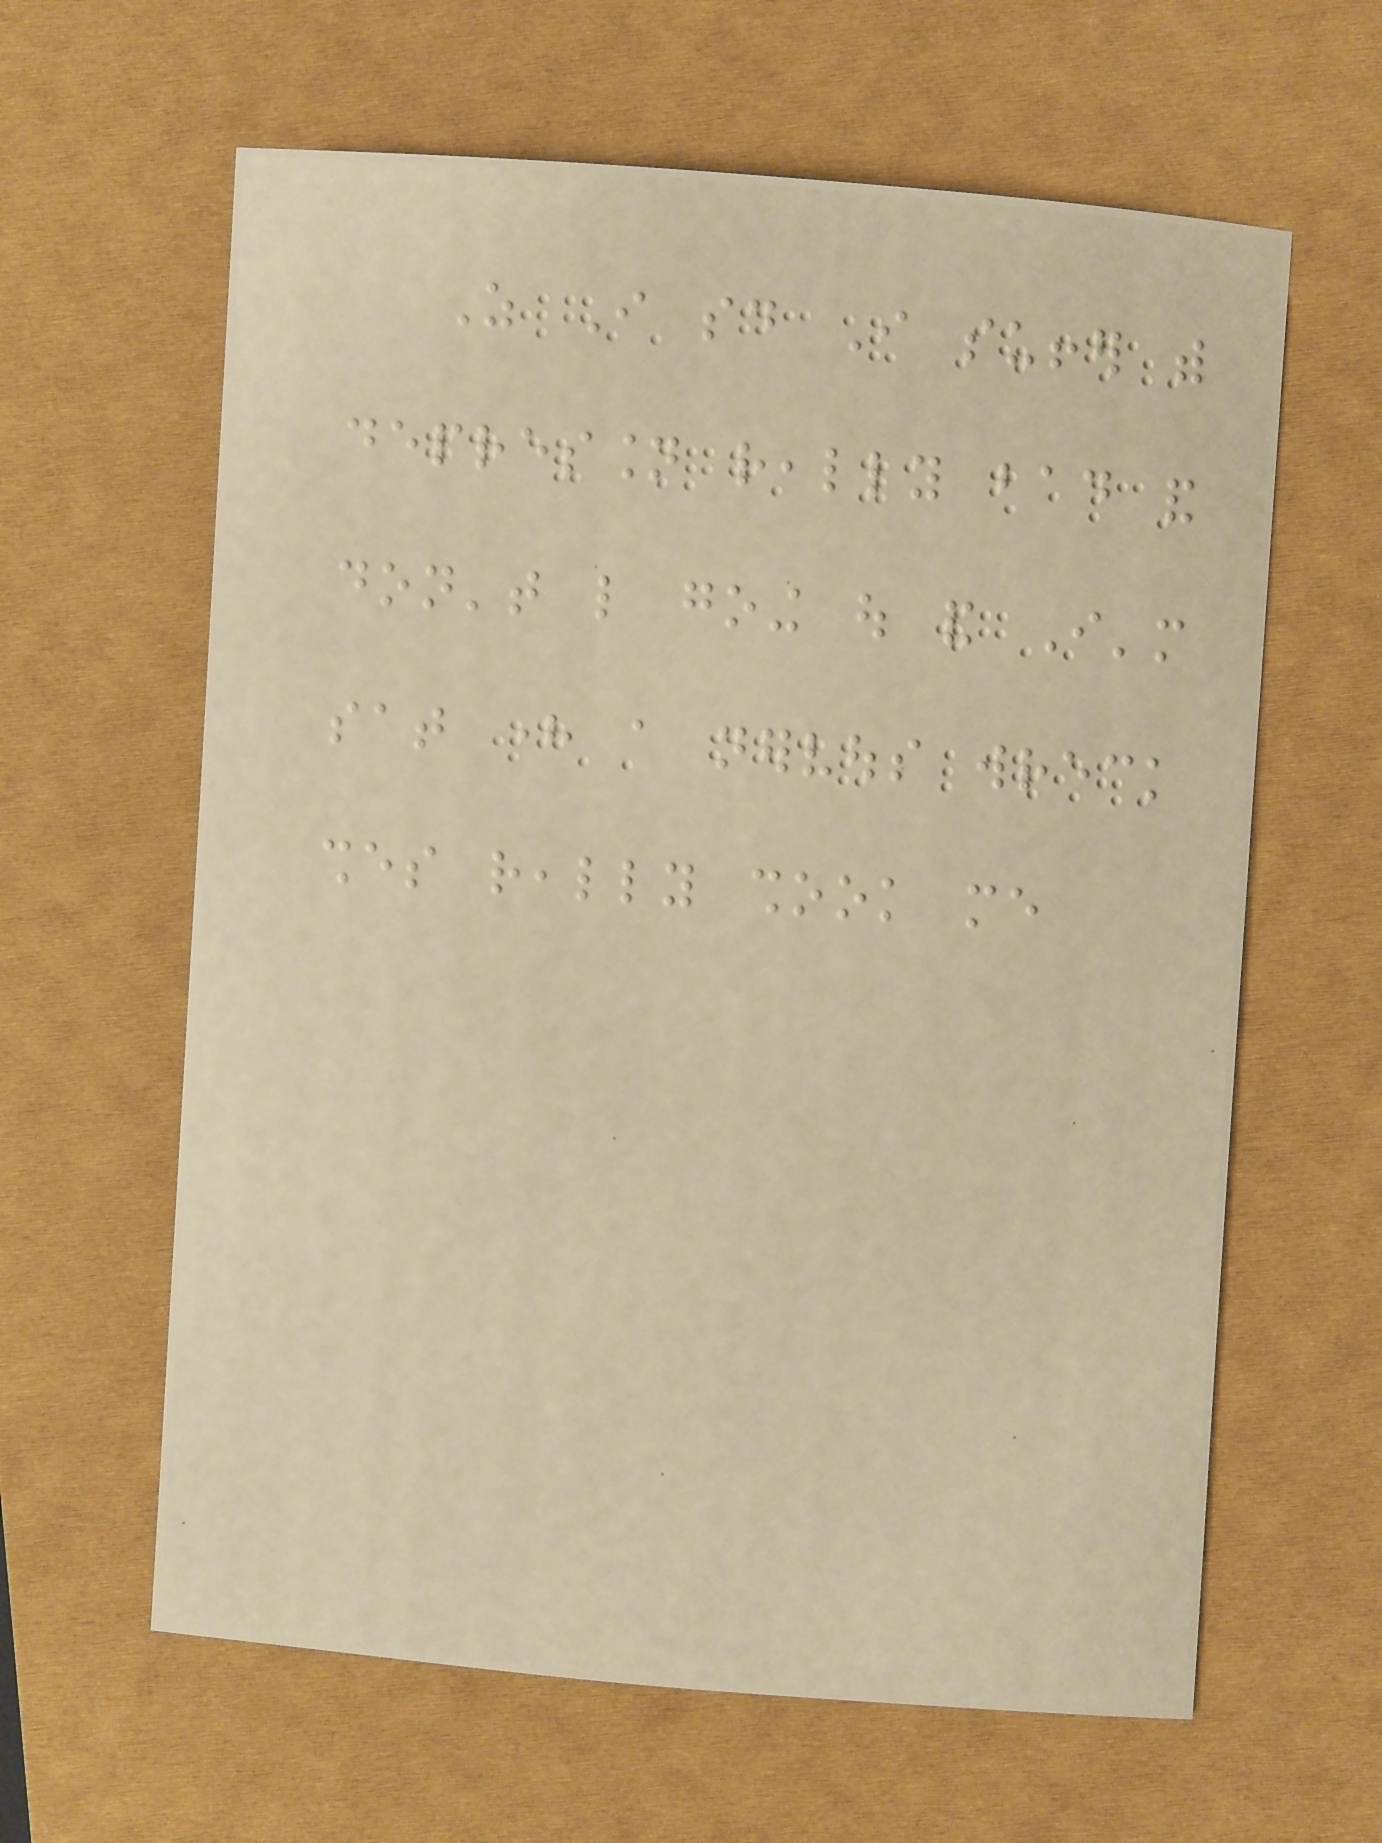As I said I suffer with
depression really bad and
don't like going out and I'm
sat here a nervous wreck
shes really shook me
